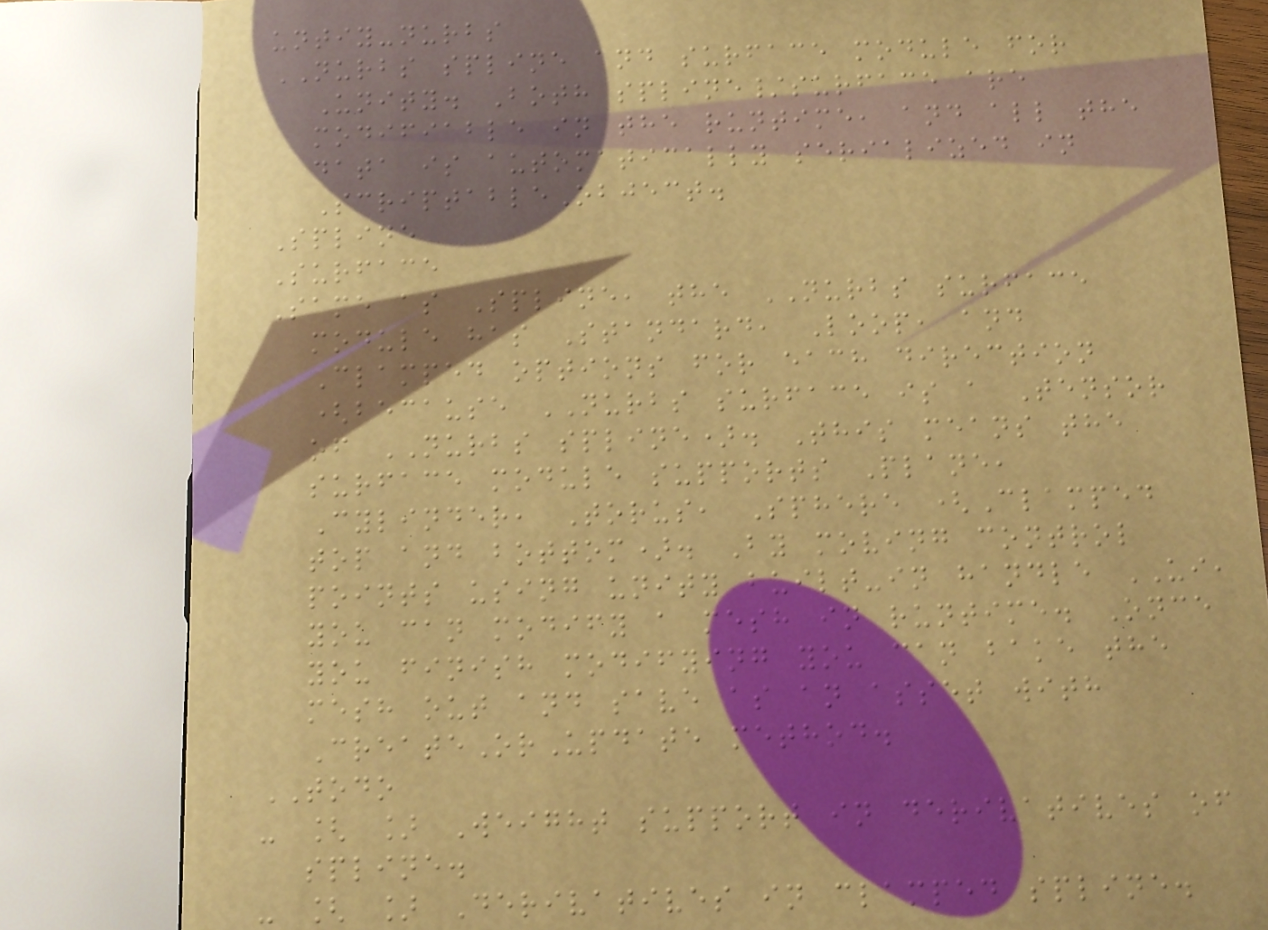untiy-nurbs
NURBS spline and surface module for
Unity. Both spline/surface are
modifiable in the runtime, and all the
data is automatically serialized in
ScriptableObject.
Spline
Surface
Same as Spline, the NURBS surface
module has Standard, Loop, and
Clamped options for each direction
(because NURBS surface is a Tensor
of NURBS spline). This means the
surface module supports Plane,
Cylinder, Torus, Sphere (Clamped
top and bottom). By moving control
points using unity built-in handle UI,
you can modify a mesh in runtime. Once
you finish modifying you can bake the
mesh out and save as an asset with
CreateOrUpdate method.
TODO
- [ ] Weight support in derivatives of
spline.
- [ ] Derivatives in clamped spline.
